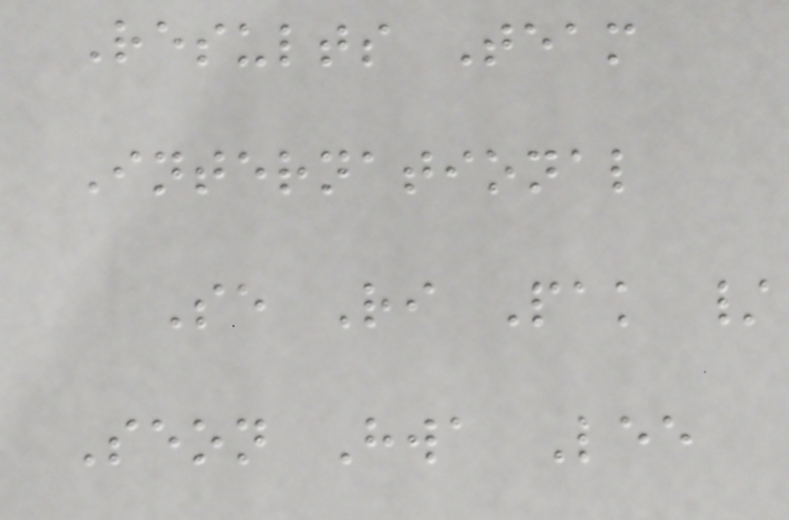Results Team
International
Se Ri Pak /
Seon Hwa Lee
